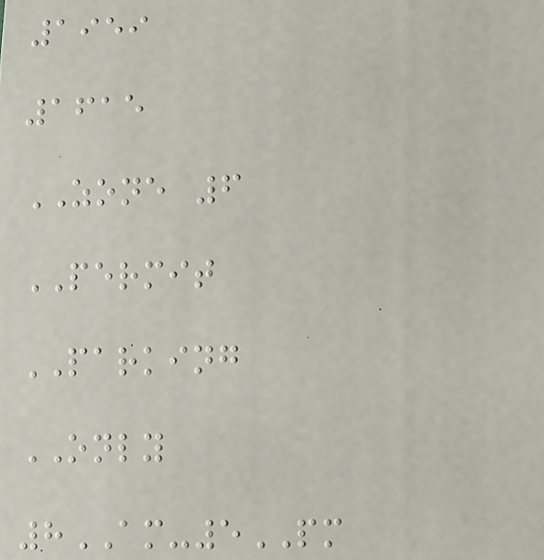1959
1615
ZONE 6
PERMIT
PARKING
ONLY
8AM-5PM
